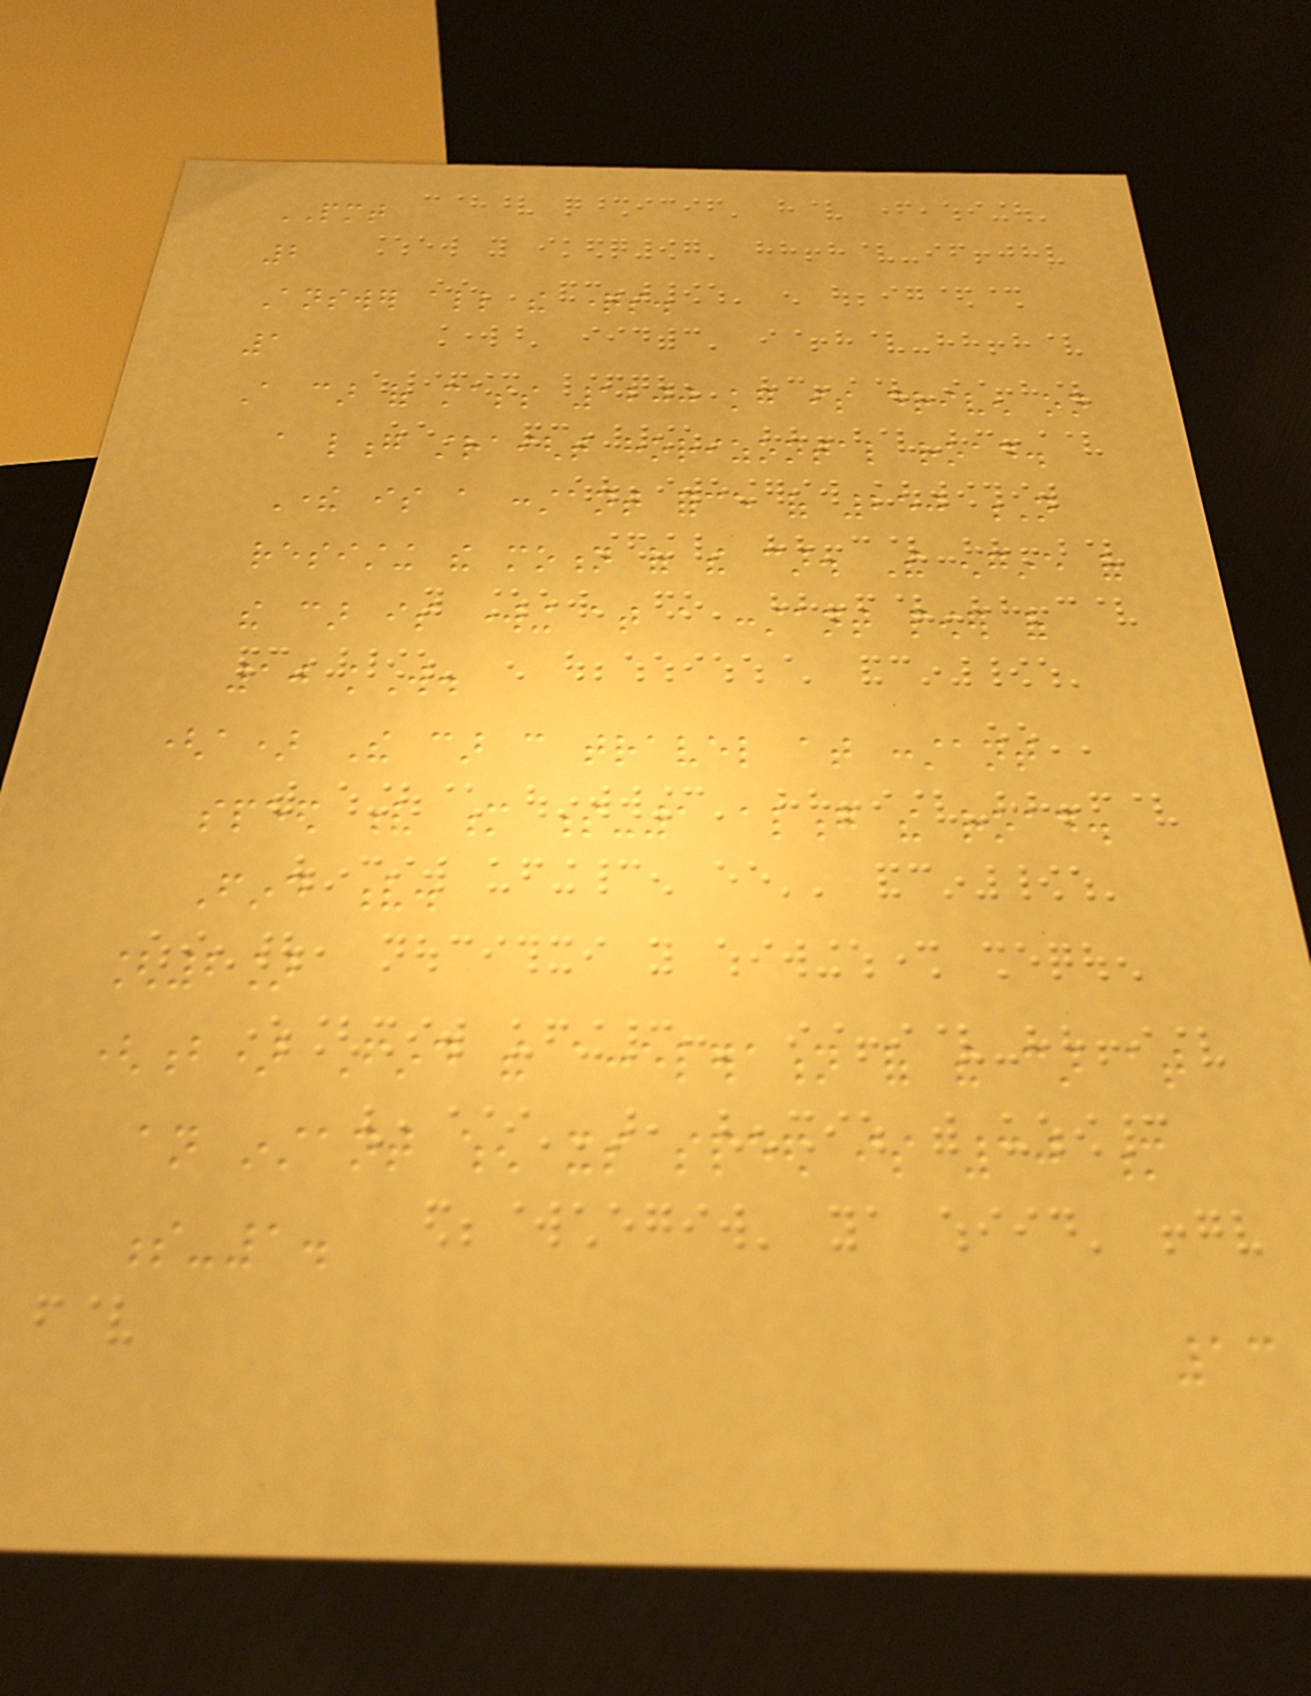PMT
2
Answer all the questions.
1
A car of mass 1200 kg is driven on
a long straight horizontal road.
There is a constant force of 250 N
resisting the motion of the car. The engine of
the car is working at a constant power of
10 kW.
(a) The car can travel at constant
speed v m s-1 along the road.
Find v.
[2]
(b) Find the acceleration of the car at
an instant when its speed is 30 m
s-1.
13
